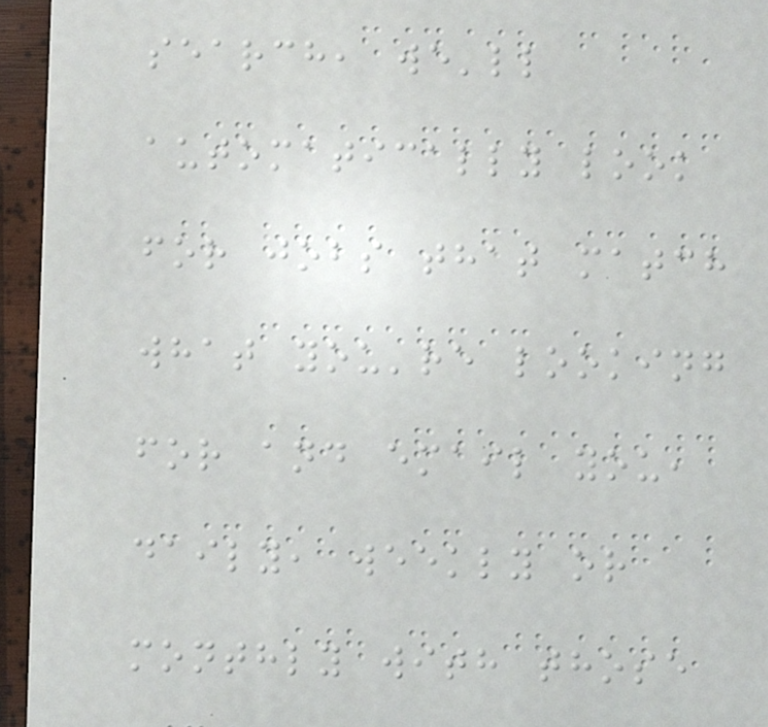search, we'll
automatically look
for jobs that match
what you're looking
for and email you,
daily, weekly or
monthly with those
